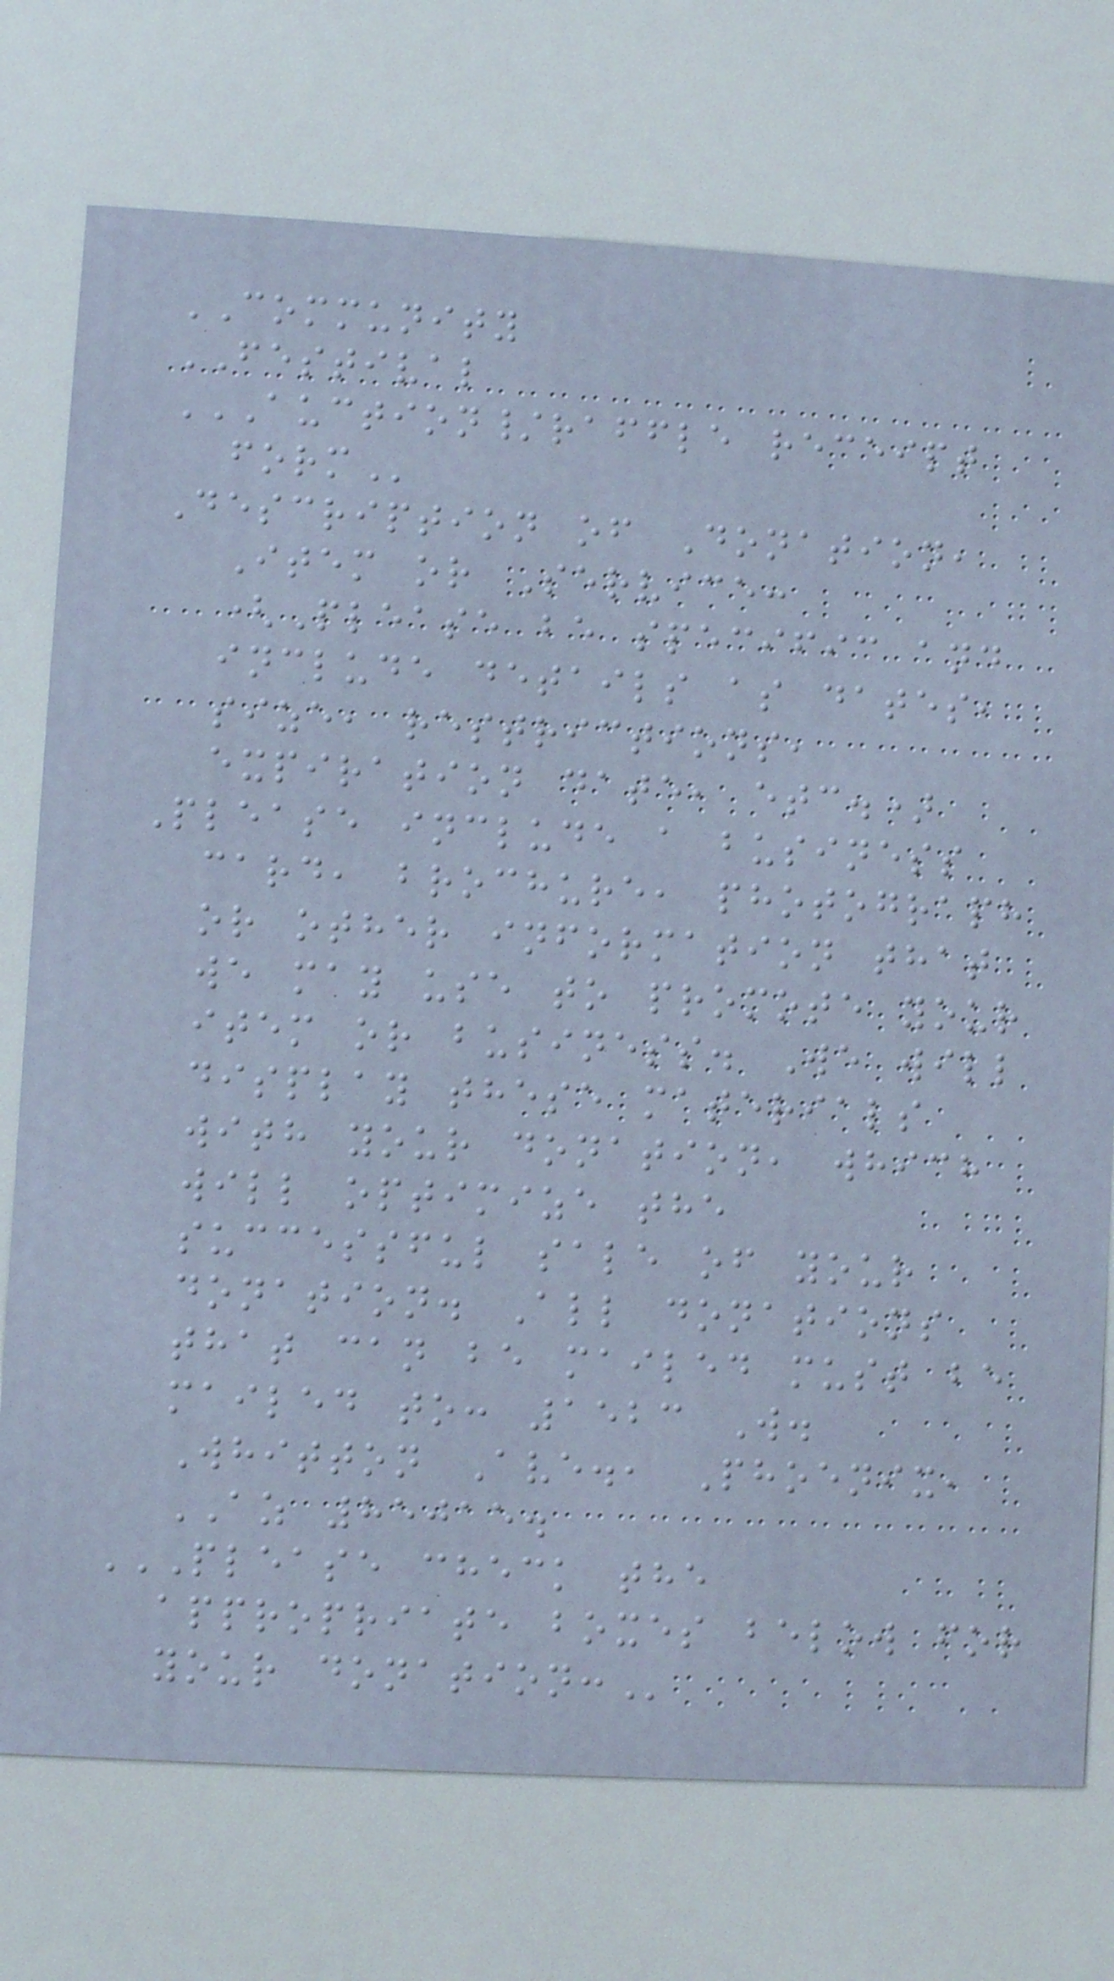COMMUNITY
FESTIVAL
AUCTION/RAFFLE RECEIPT
FORM
Description of Donation,
Item or Service:
(Please be specific and
include details as dates,
size, restrictions,
expiration date, etc.)
Please include a business
card, brochure, photograph
or other information that
we may use to promote your
item or business. We will
display these materials
with your donation, which
will optimize the
successful sale of your
donation. All donations
that can be mailed must be
mailed to: 1523 W.
Whitton Ave., Phoenix,
AZ 85015.
PLEASE CHECK THE
APPROPRIATE BOXES BELOW FOR
YOUR DONATION:
